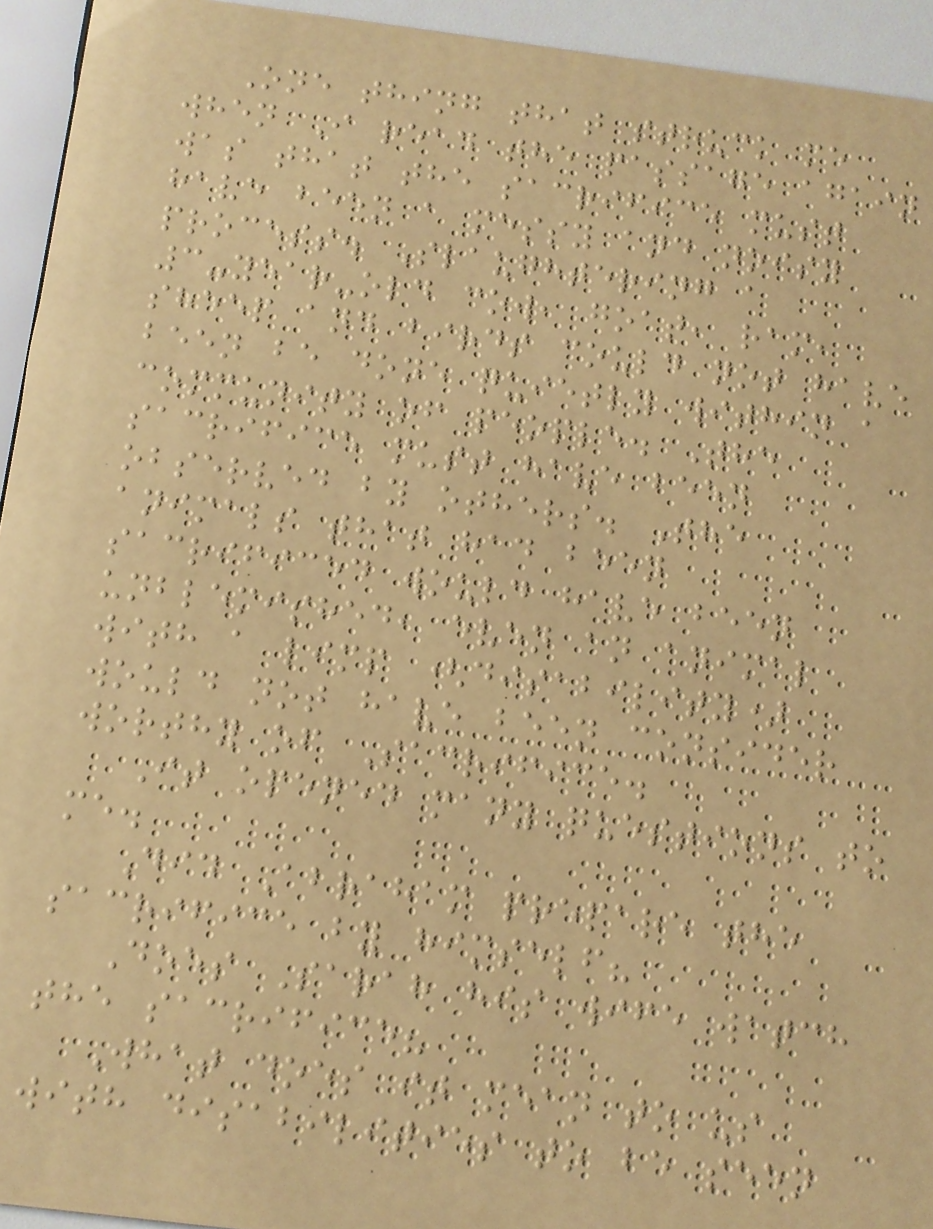One thing that struck me
when I read the passage again
was that the sacrifice must
have been a messy and noisy
process. Slaughtering a
3-year-old cow, goat, ram,
sheep and birds could not have
been be done quietly within a
community of people. The
sacrifice must have been
observed by others. The
animals that had been
sacrificed would have been
unblemished, even an animal
with a limp (disability)
would not have been consider
worthy of Sacrifice.
It opened many questions to
me.
Did Abraham prepare the
sacrifice by himself?
Does Sarah his wife watch
the sacrifice?
What does it mean to us
with disabilities to be seen
